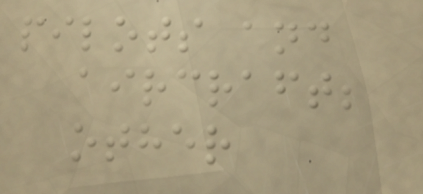pilots and
aircraft;
other
